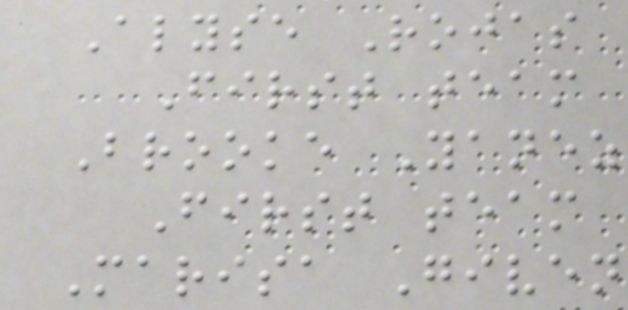Alyse Rojas
First team
Brooke Yanez
First team
Marisa Given
